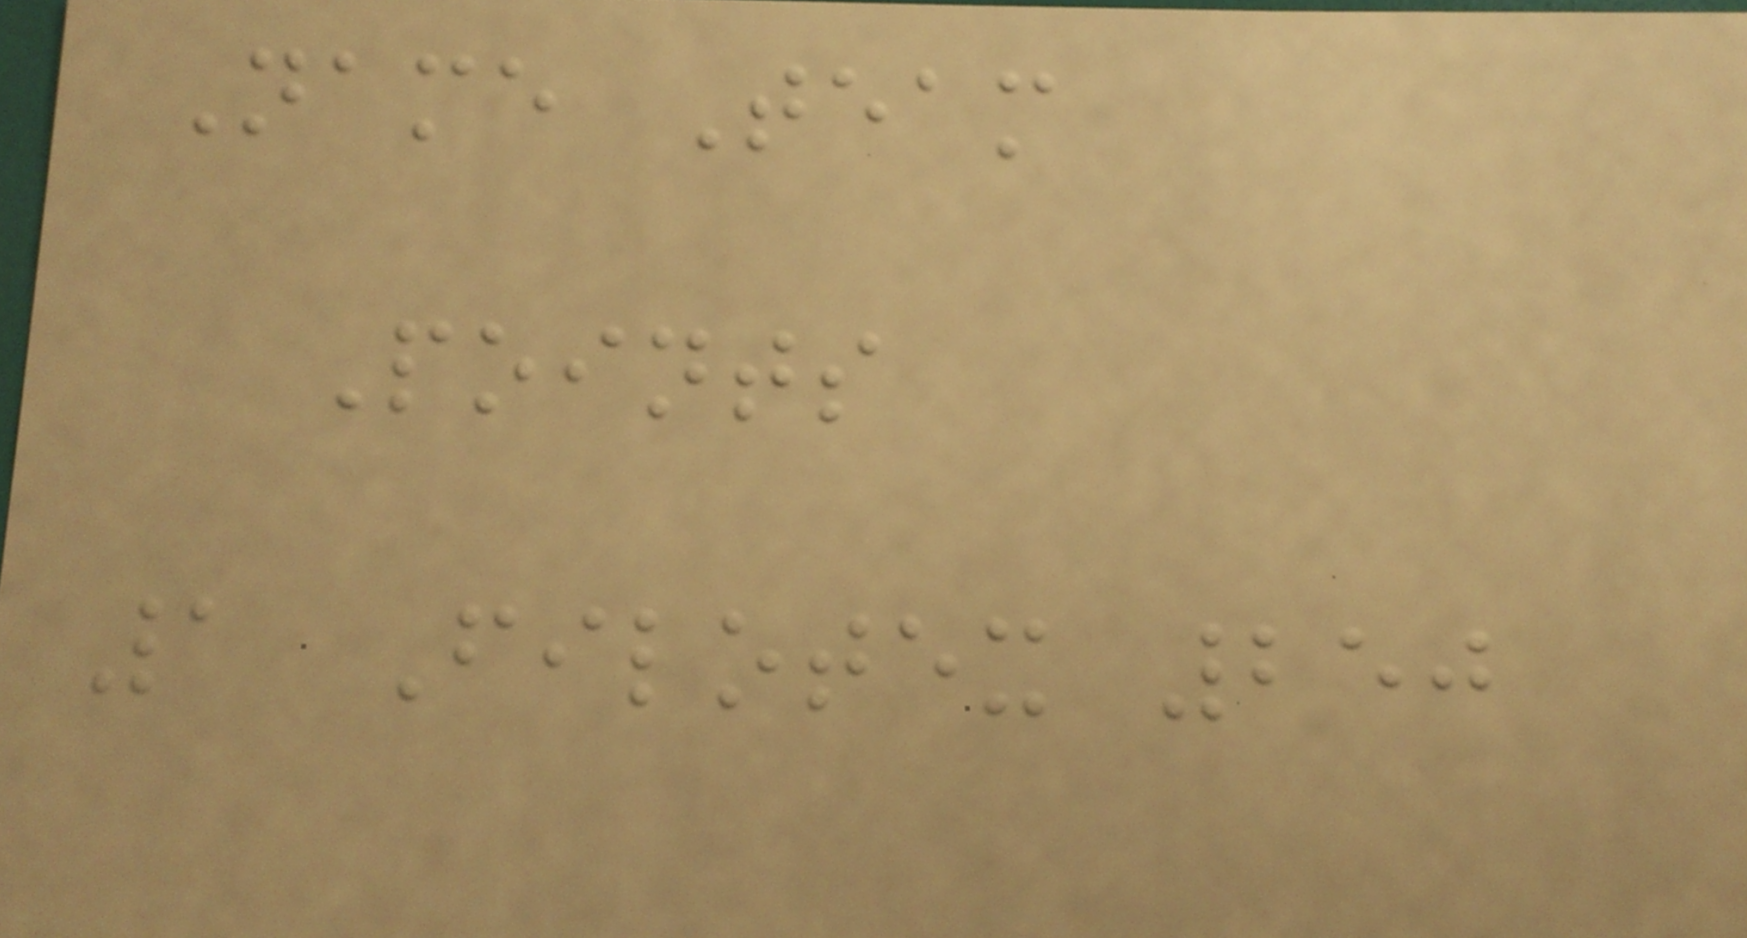Name Team
Points
1 Filotex 250
